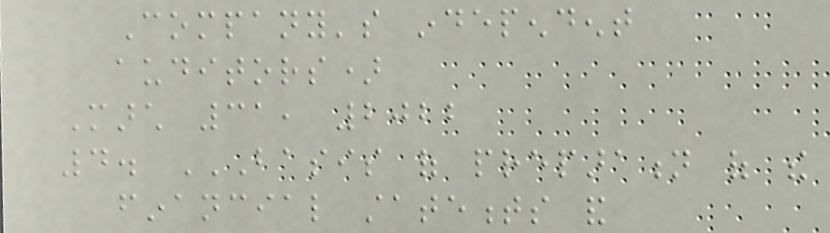Company's independent
auditors)
March 31, 2022
4. BASIS OF PREPARATION OF THE
FINANCIAL STATEMENTS AND
